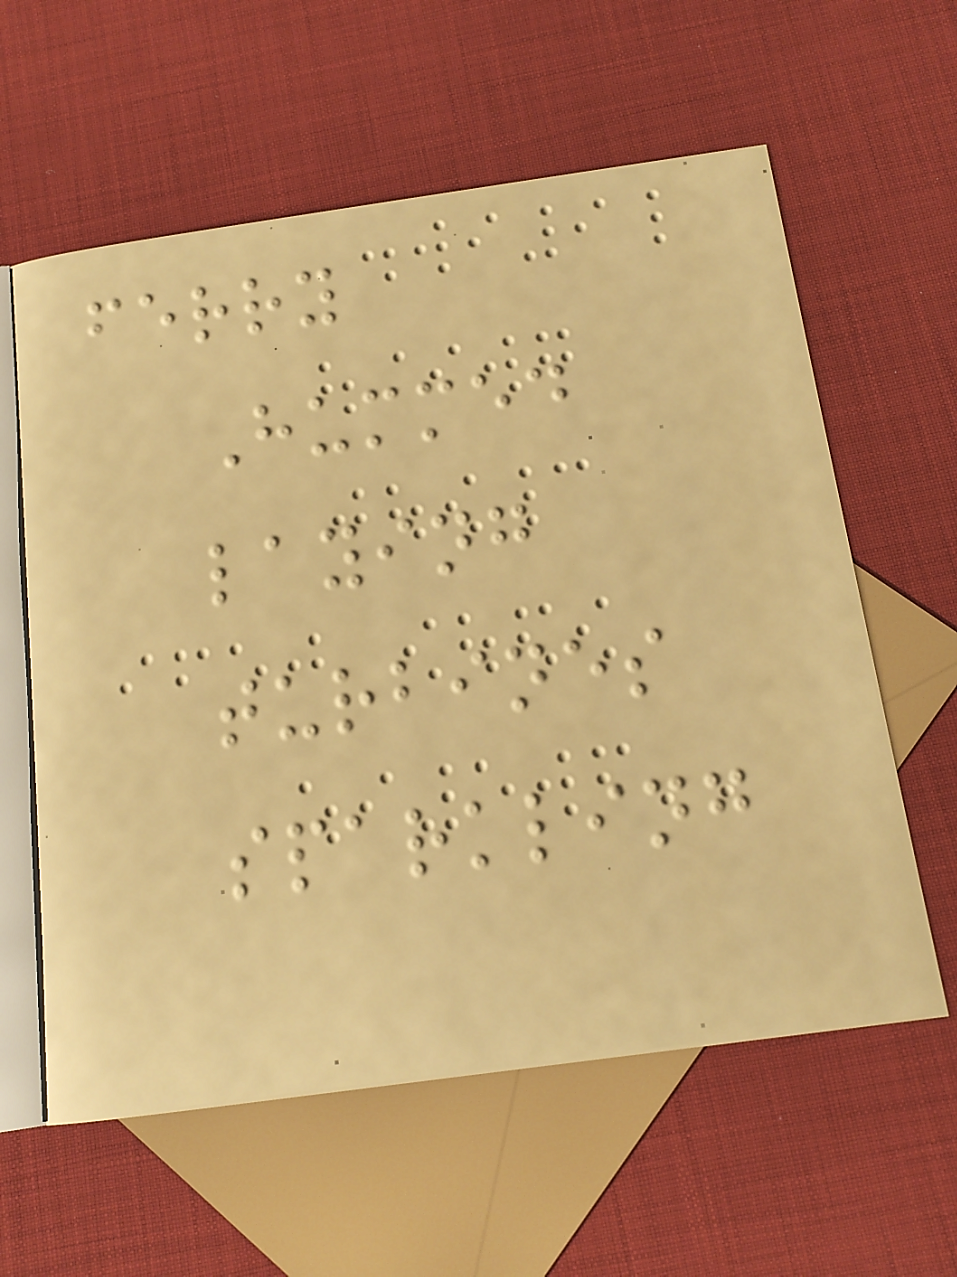ferry
Hummed
laying
turbines
sparkling
